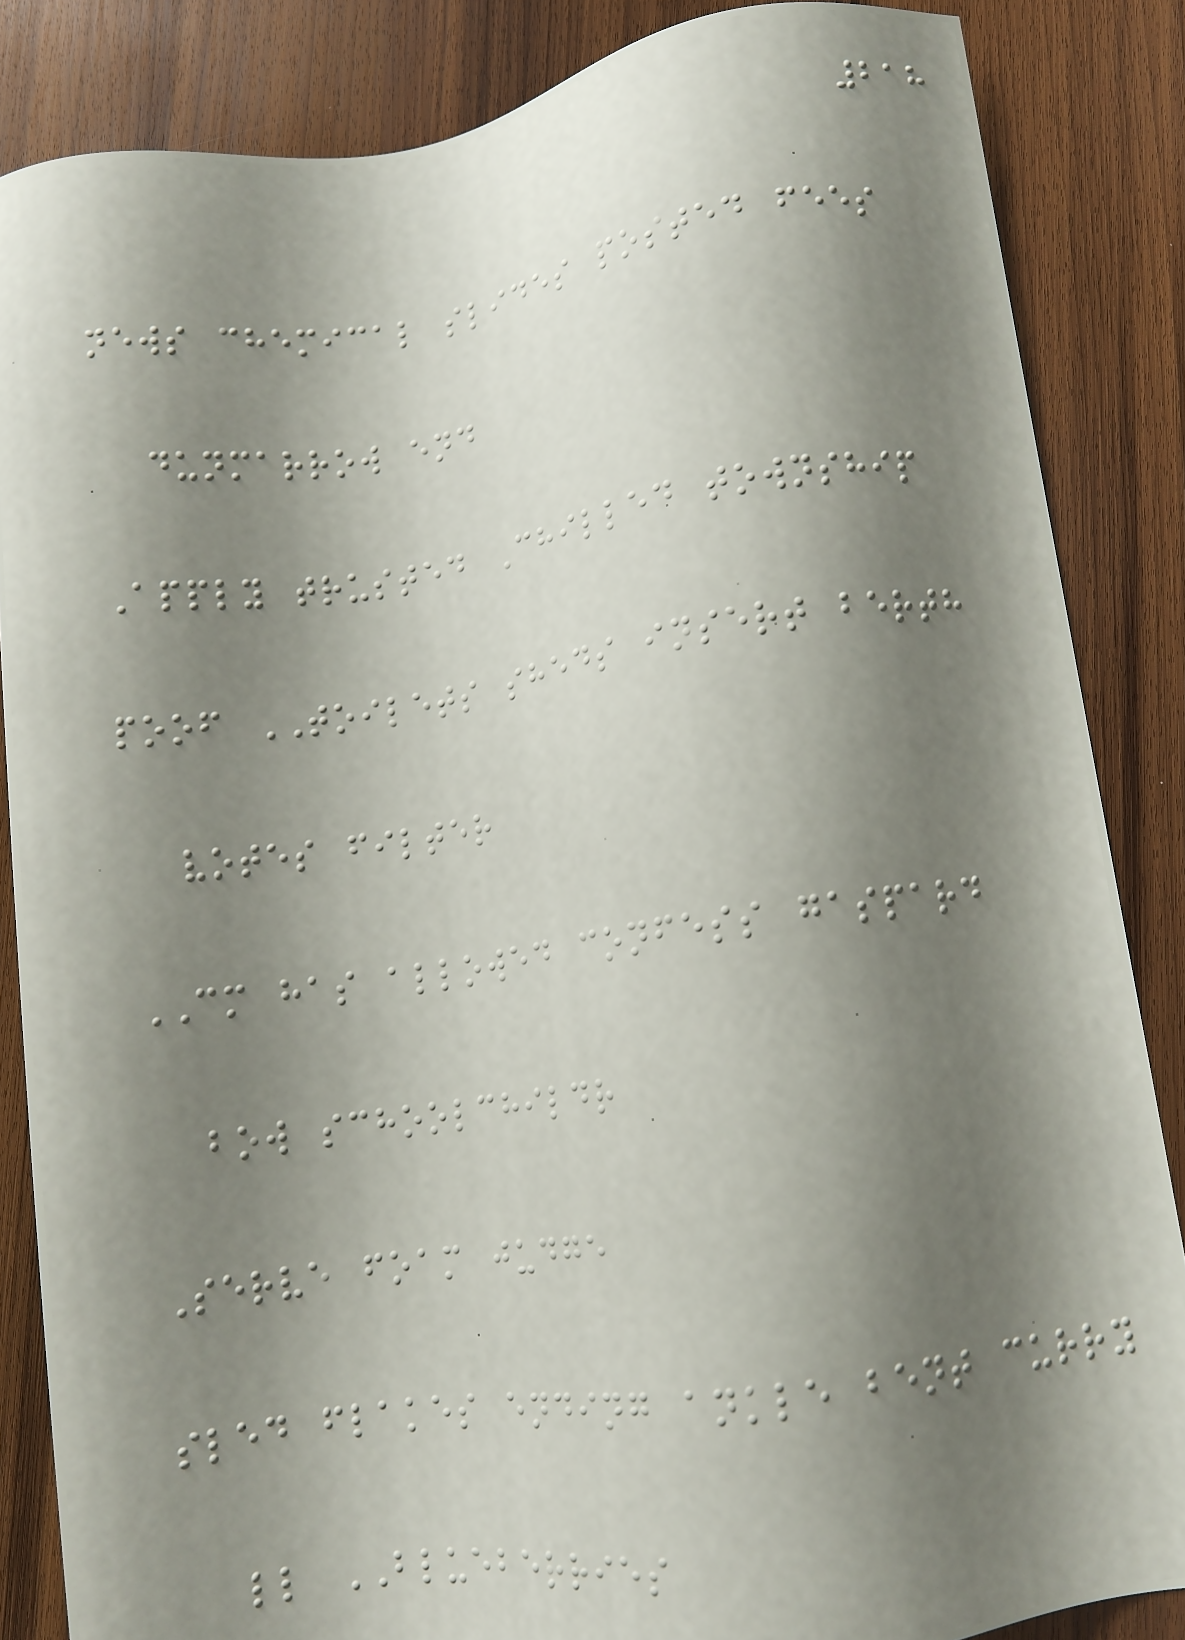218
news chemical slides posted fees
dunmarrow end
Apply trusted Chilled township
poof TOILETS sheds insert berth
votes filter
CM has allowed confess gaspard
bow schoolchildr
Serve foam judge
sled flakes ending ankle bent curry
ll BLUEBERRIES
